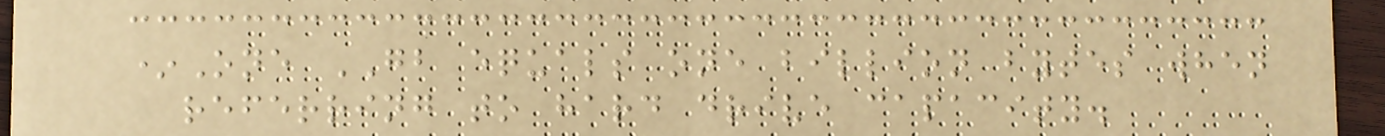*One GB equals one billion bytes when
referring to hard drive capacity.
